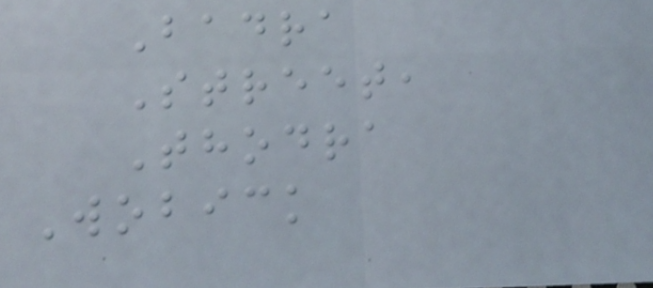Badra
Street,
Thodra
Wobick
